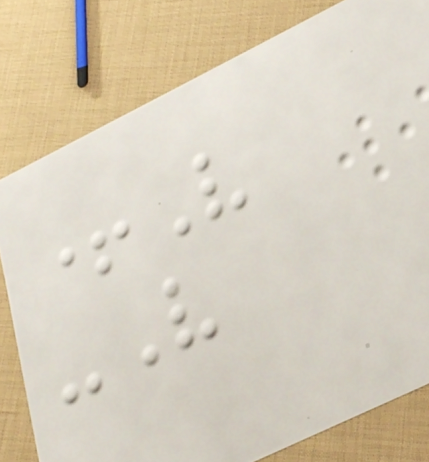+V
-V
